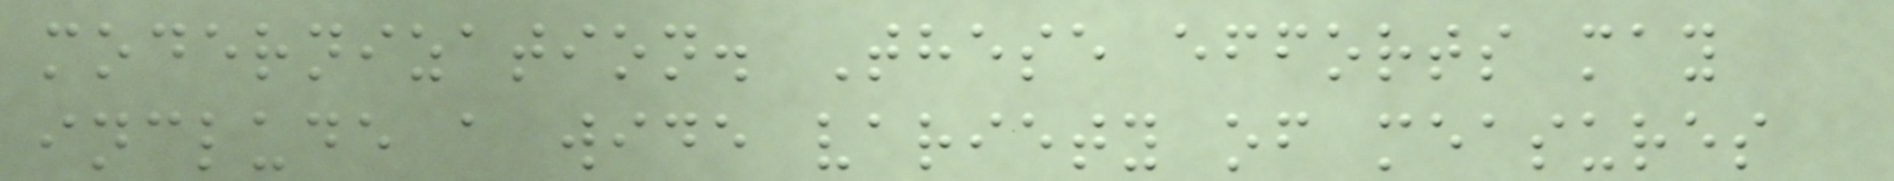modernization. These efforts may
include a wide variety of measures
